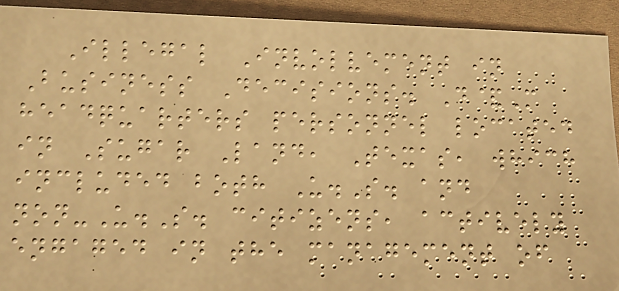Illegal Involvement in
Business Decisions. D&M
headquarters personnel located
in Sugar Land, Texas, which
included both U.S. and
non-U.S. citizens, actively
engaged in the management of
